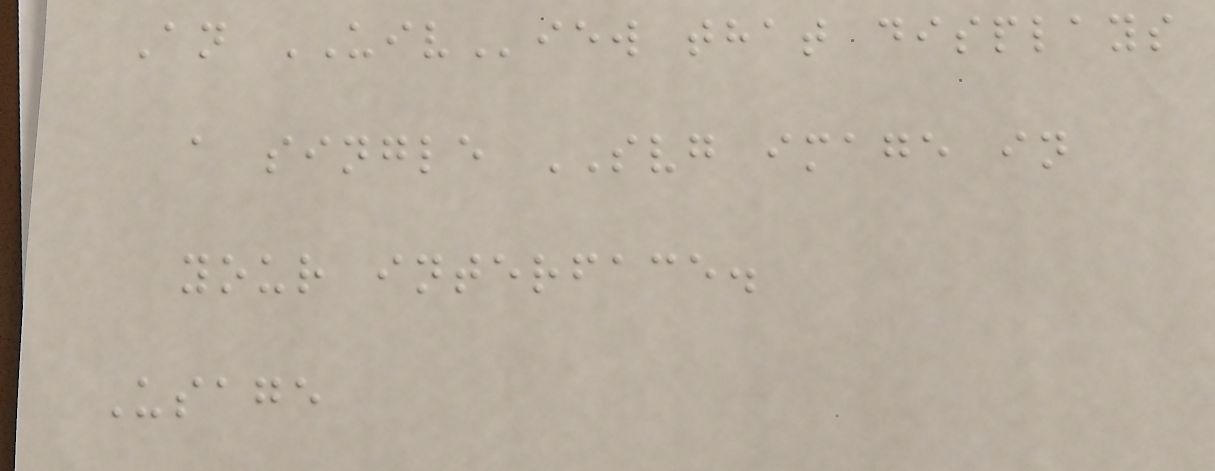An UIView that displays
a single SVG image in
your interface.
Usage
